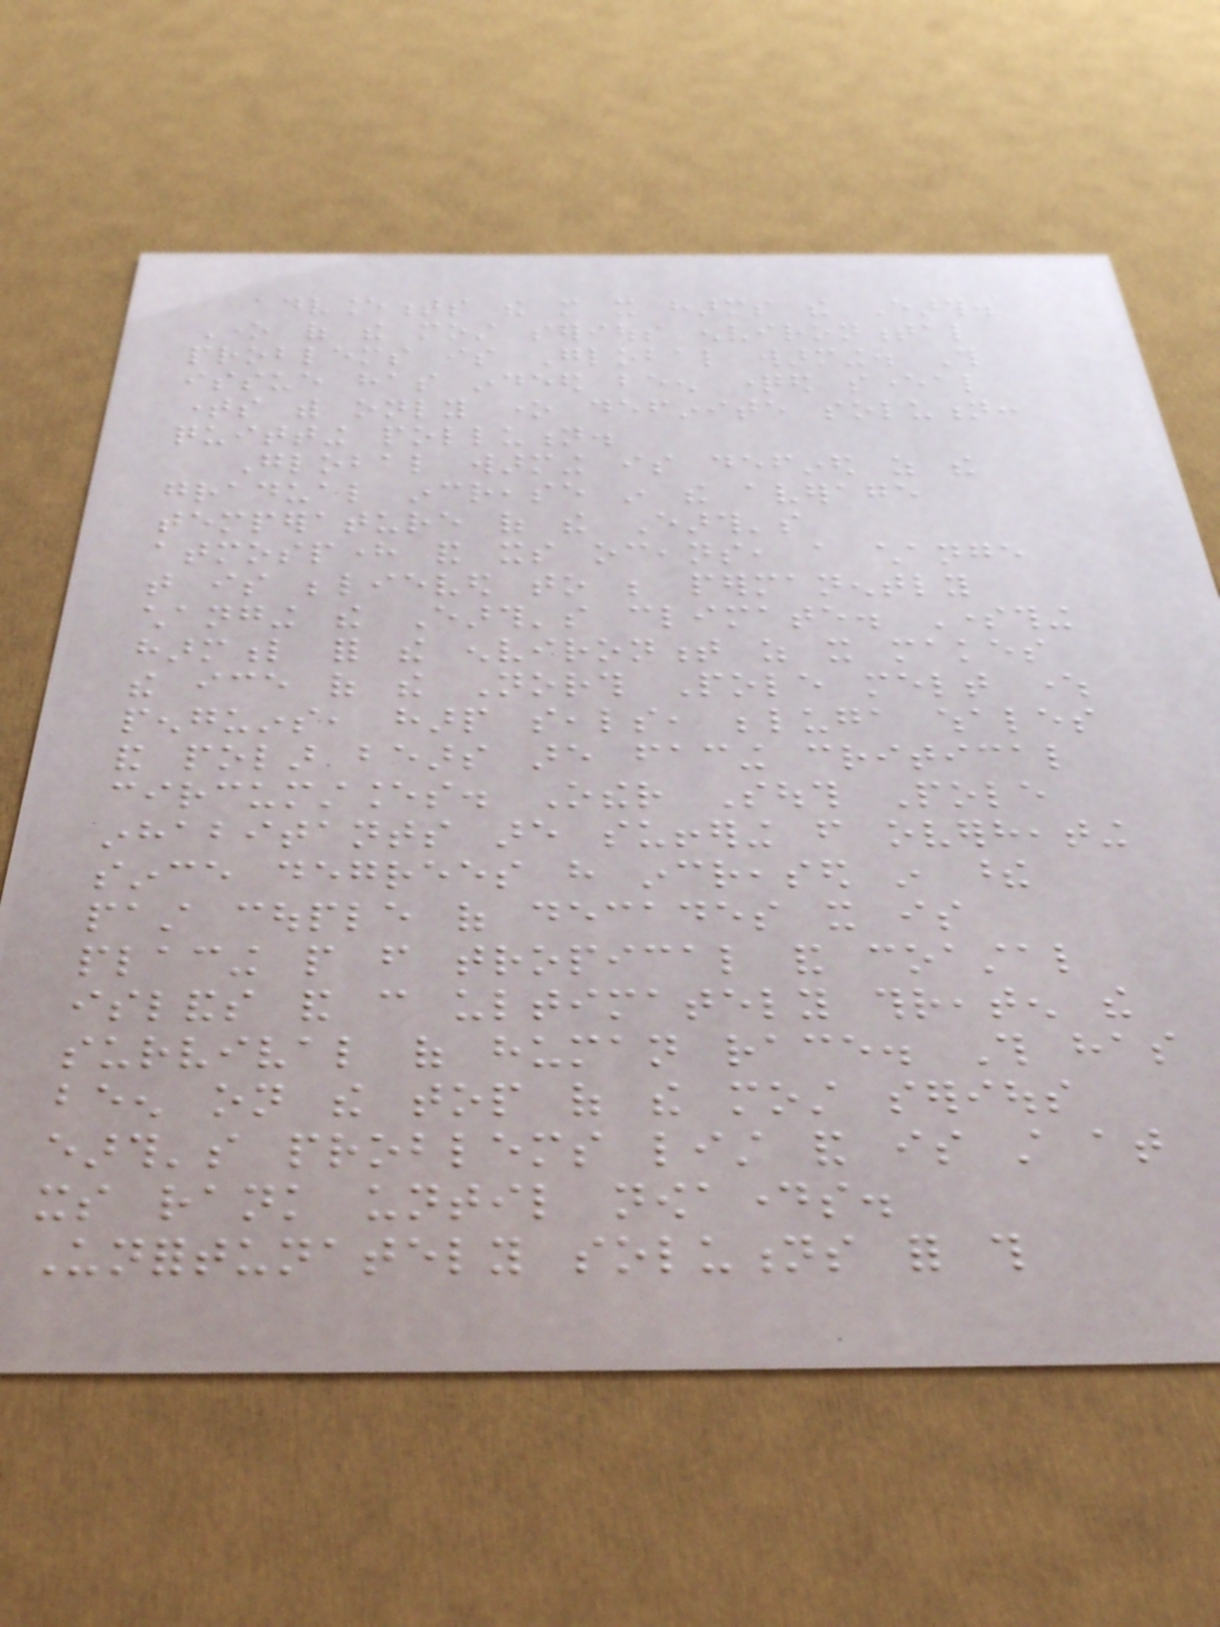advancements the more it harms the Earth.
One of the most serious environmental
problems is Global warming. This
issue has indeed been questioned several
times with only one definite solution:
quitting pollution.
Global warming is defined as the
gradual increase in the average
temperature of the Earth's
atmosphere and its oceans, a change
that is believed to be permanently
changing the Earth's climate. Something
harmful for the environment as it makes
the ice of the North Pole melt where
penguins, harp seals, beluga whales
and polar bears are facing critical
circumstances. Other South Pole
inhabitants are suffering from overheating
since degrees have increased in these
past couple of decades it is
placing people from tropical and coastal
islands and can ultimately threaten the
survival of human race. This has
been on the top of the most serious
earth's problems list and is still at
its rank until nowadays.
Unfortunately solutions for this
